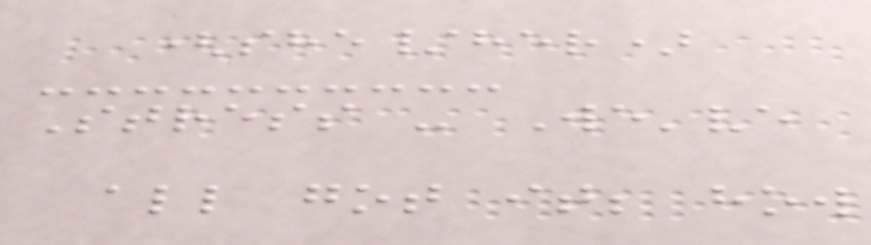(she/her)
Stress - We've
all got it; how
